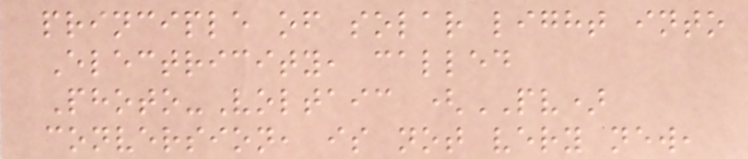principle of solar light into
Electricity, called
Photo-Voltaic (PV)
conversion, is not very new,
